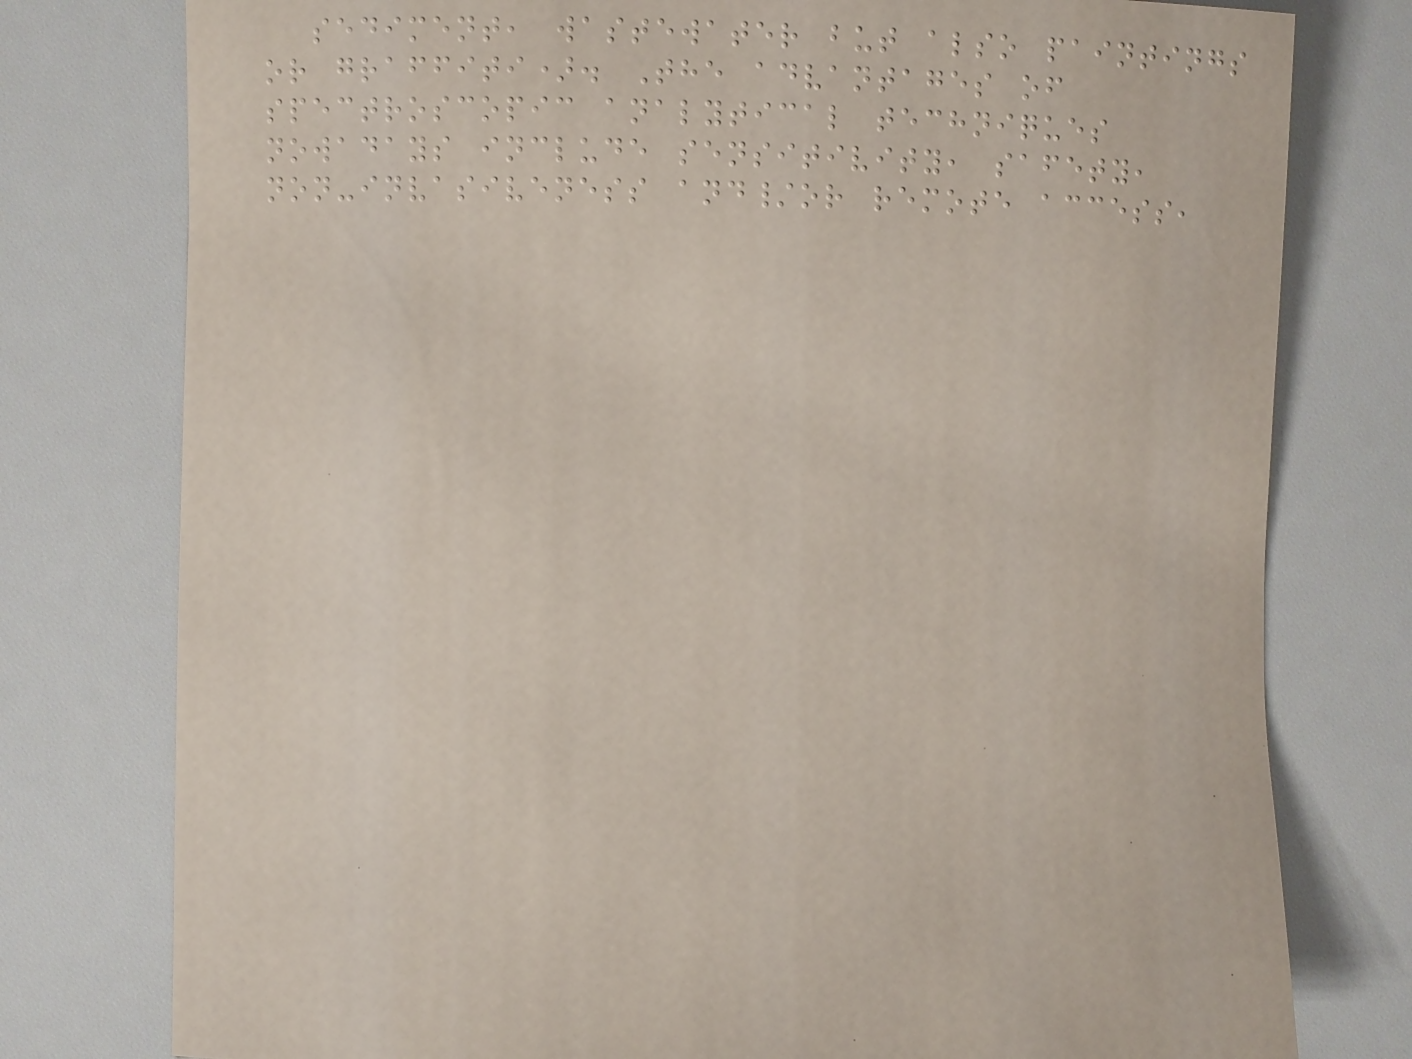sediment, wastewater but also paintings
or graffiti). The advantages of
spectroscopic analytical techniques
nowadays include sensitivity, safety,
non-invasiveness and/or remote access,
